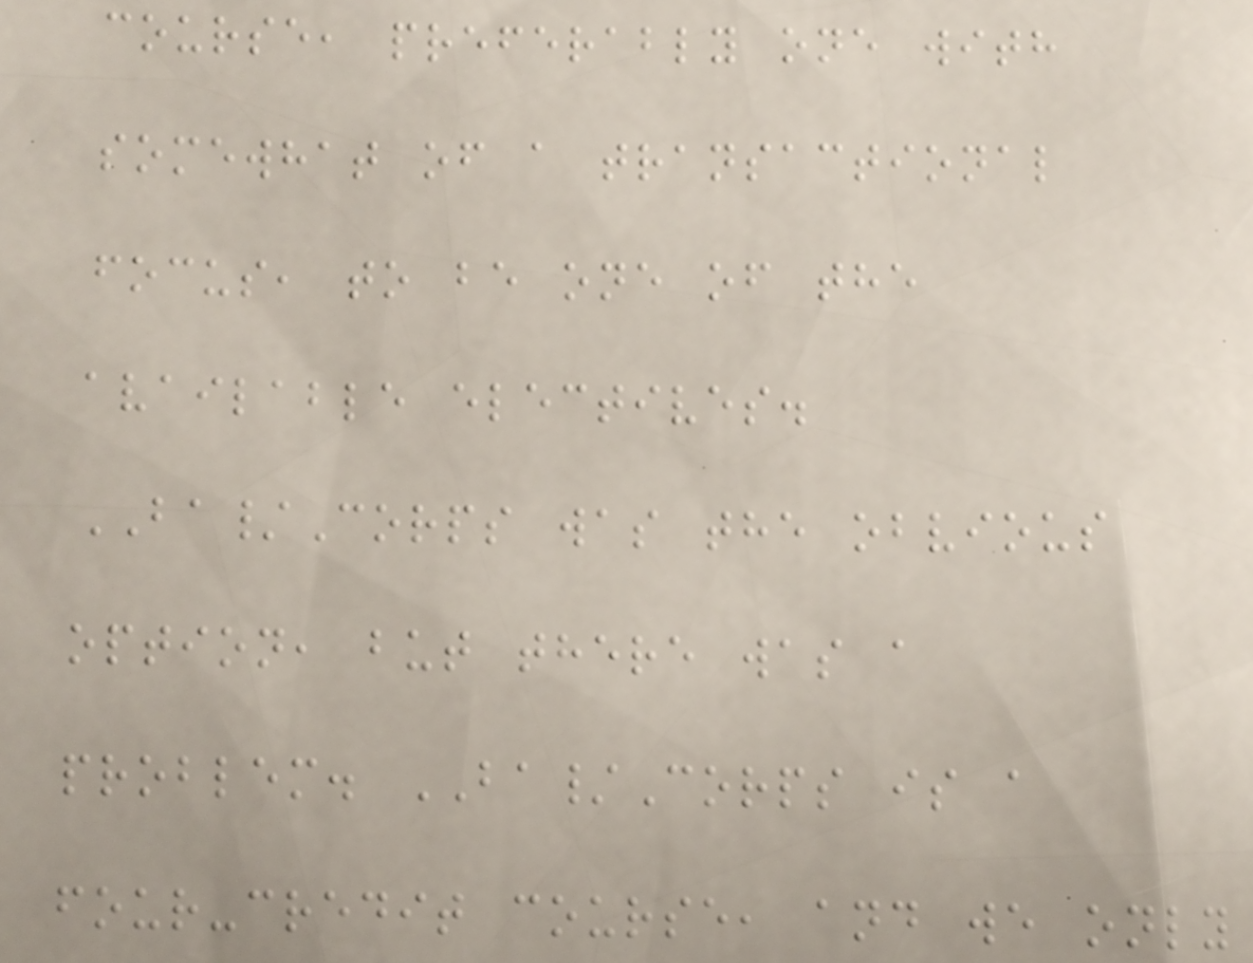course, preferably one with
somewhat of a transactional
focus, to be one of the
available electives.
BA/Corps was the obvious
option, but there was a
problem. BA/Corps is a
four-credit course, and we only
